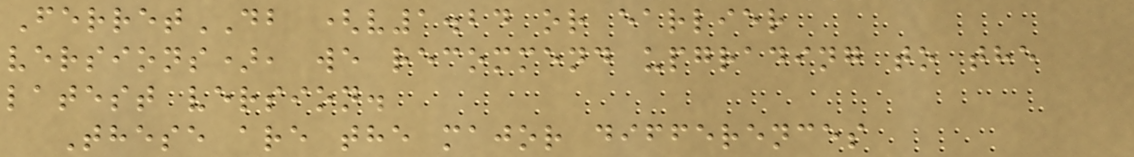FerretDB (v1.24 or earlier
versions), we recommend upgrading to the
latest version.
These are the major differences
